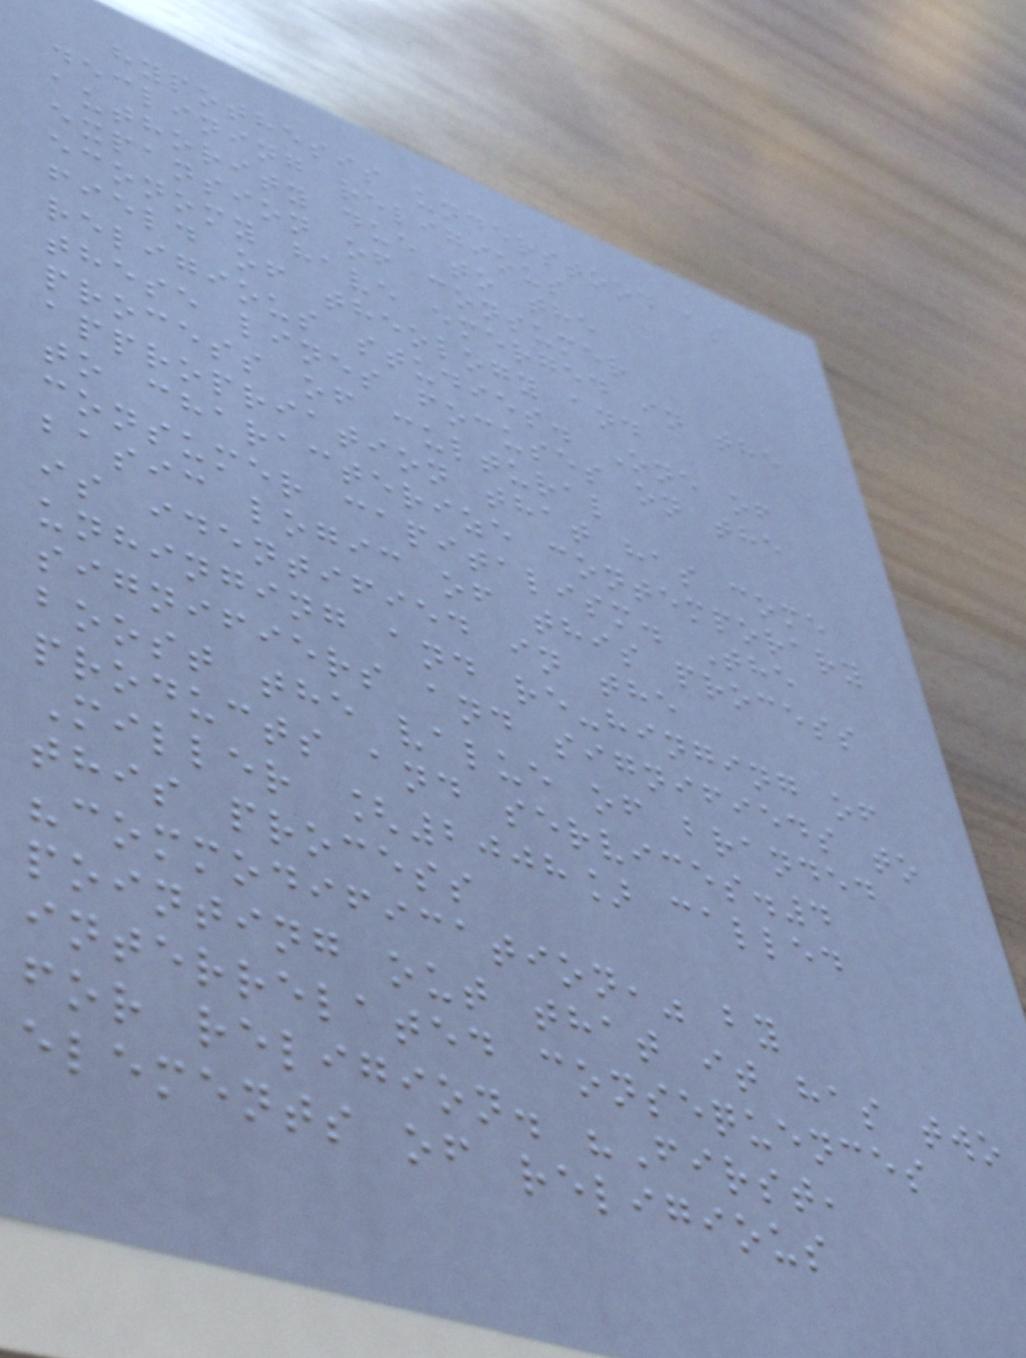hypothesis understood as
declining religious
authority due to the
expansion of consumer
economy have emerged in the
field of theology and
religious studies. One of
these lines focuses on the
process of cultural
appropriation that has come
to characterize contemporary
consumer capitalism. The
basic logic of this process
is identified in the
unhinging and re-hinging of
signifiers and signifieds to
boost the value of branded
products and services.4
Miller [2008] called
this process
"commodification," by
pointing out that it has two
interrelated consequences
for religion. "First,
elements of religious
